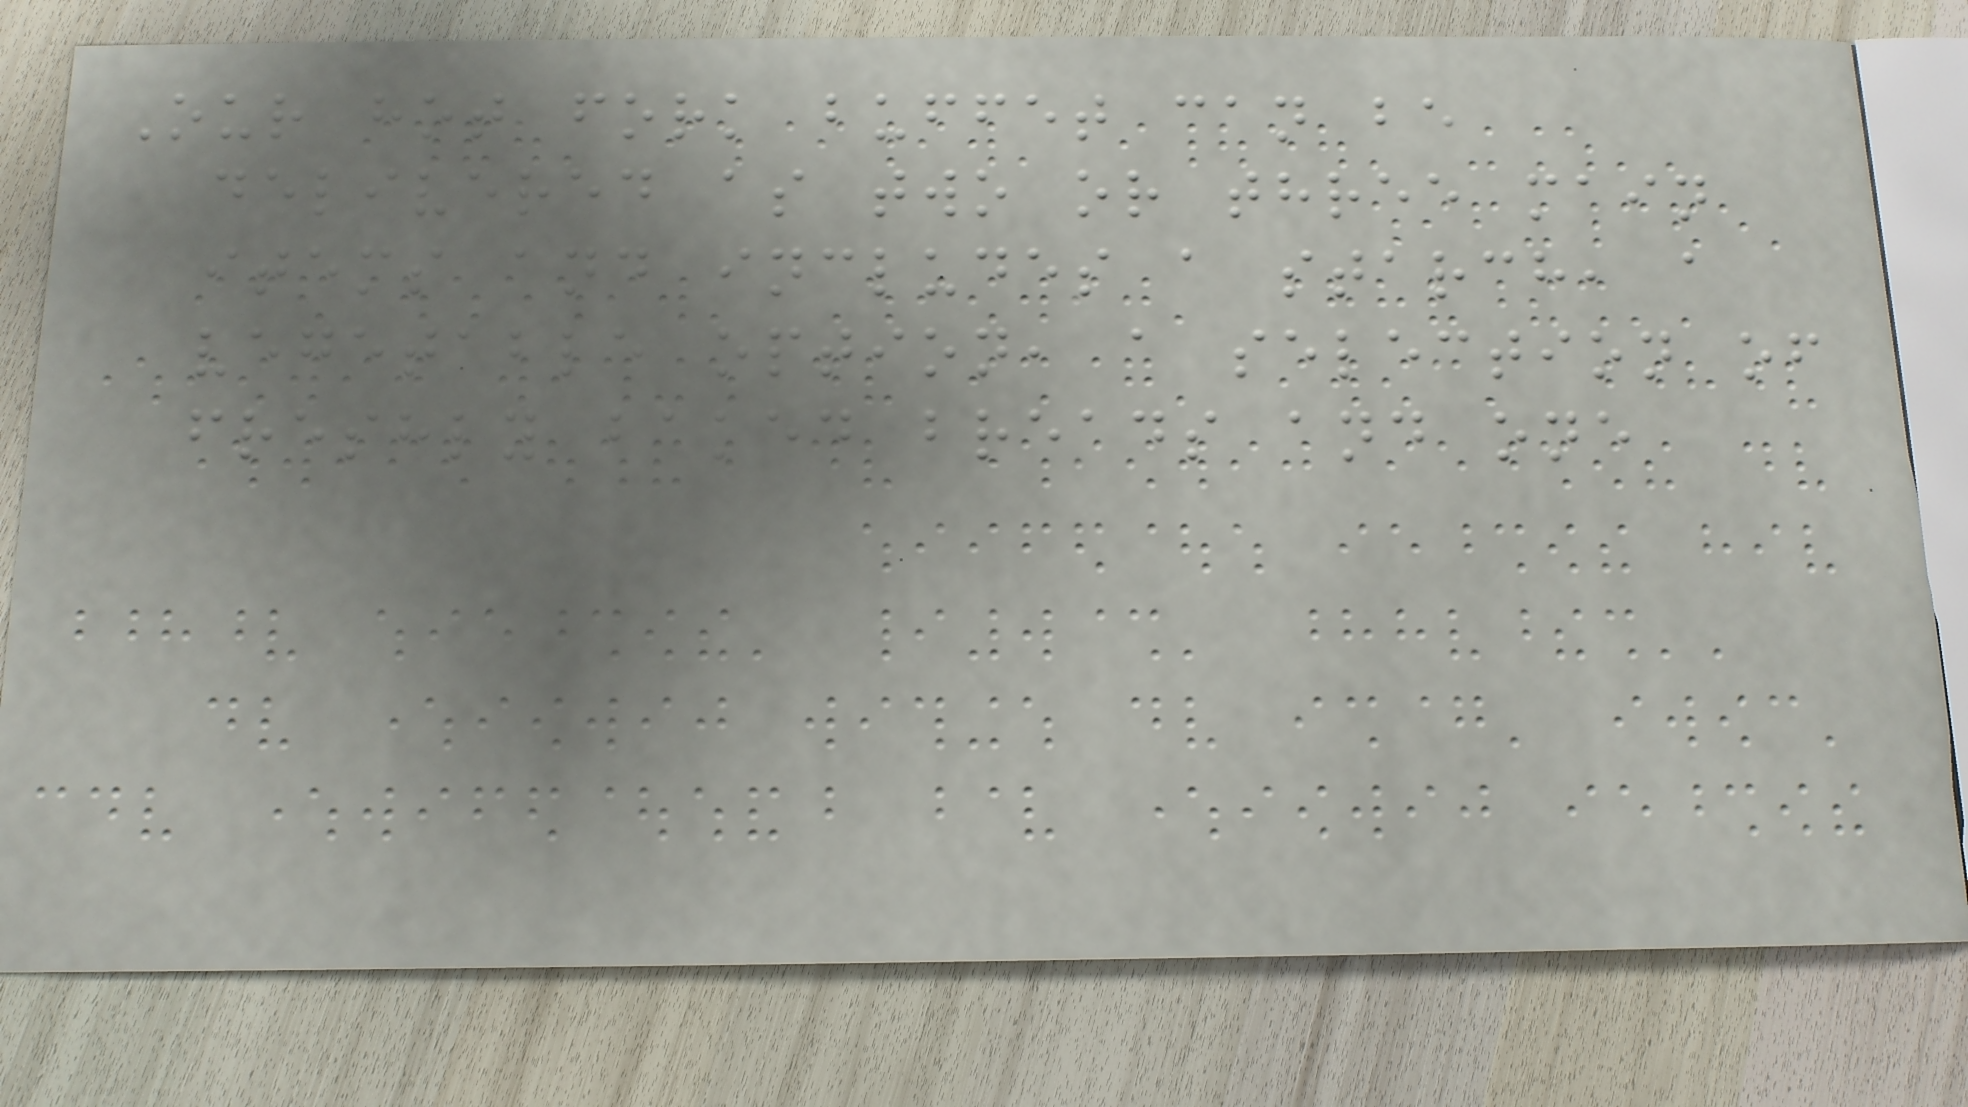Our hot fork buffet can be
delivered as two or three main
items and includes a starch, a
vegetable option, a selection of
freshly baked breads and one
